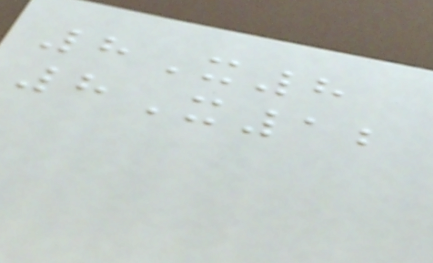8X8
8X12
